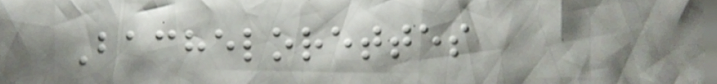Bachelorettes
